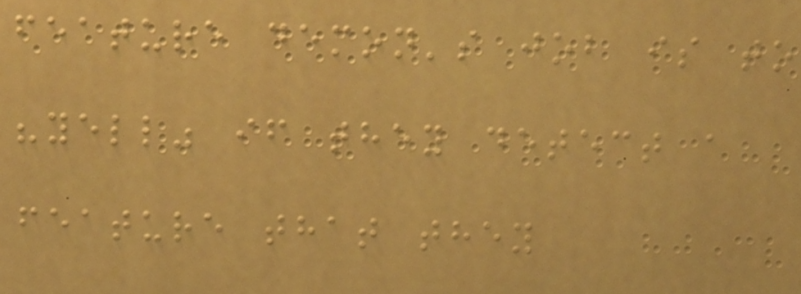feature demon's job is to
"yell" if they detect a
feature that they
